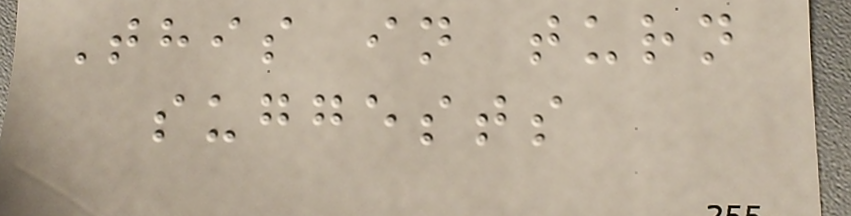This in turn
suggests
